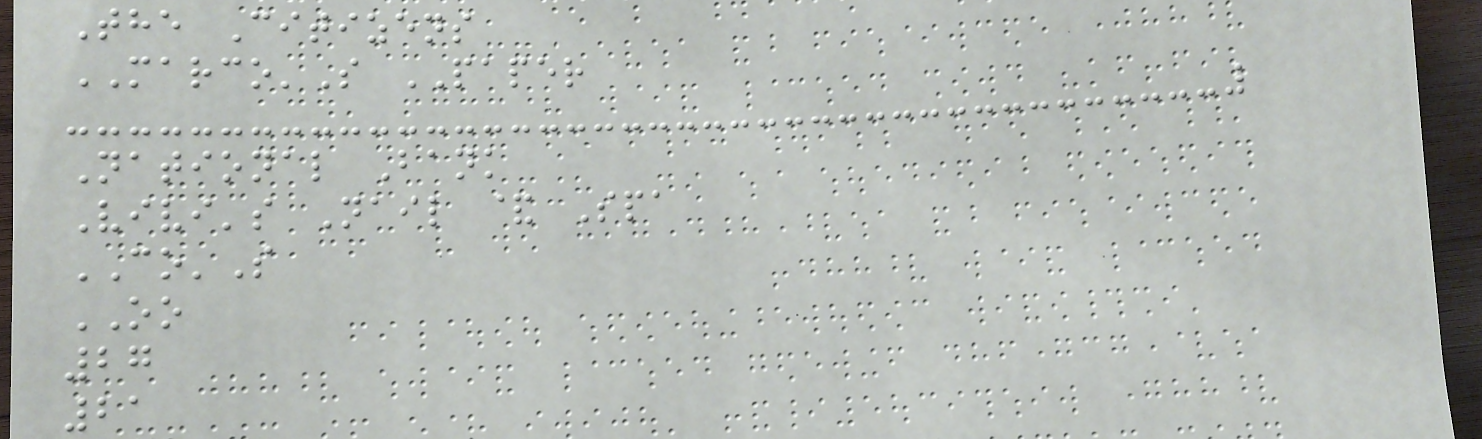The Citizens
MARCO'S PAPER
National Bank
Vivi's Nail & Spa
CO'S
OO
27
21
